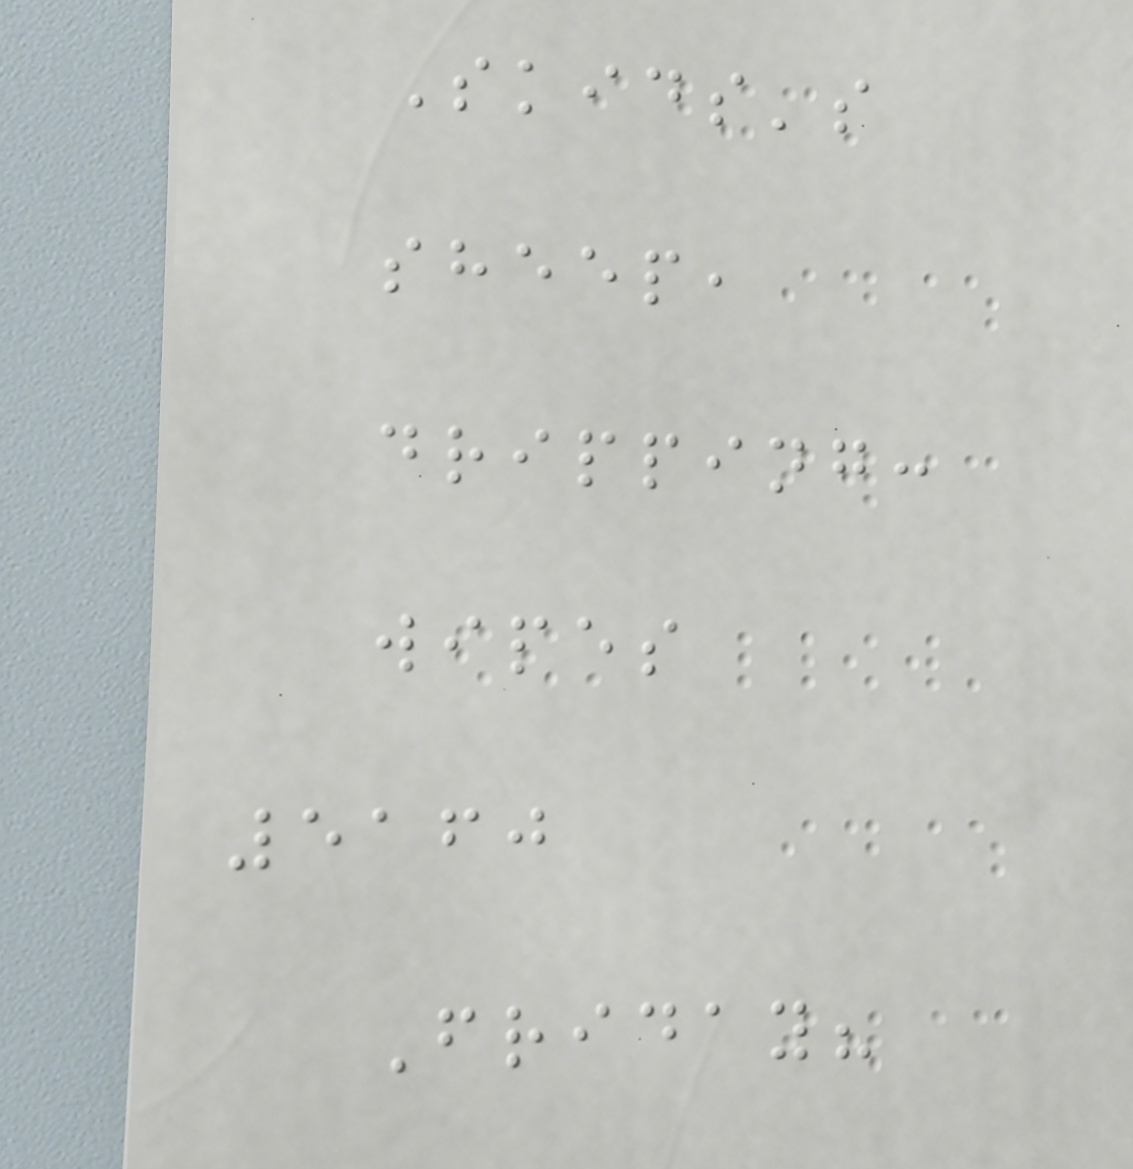Skids's
sheep,
dripping:
wipes
5160
Friday?
